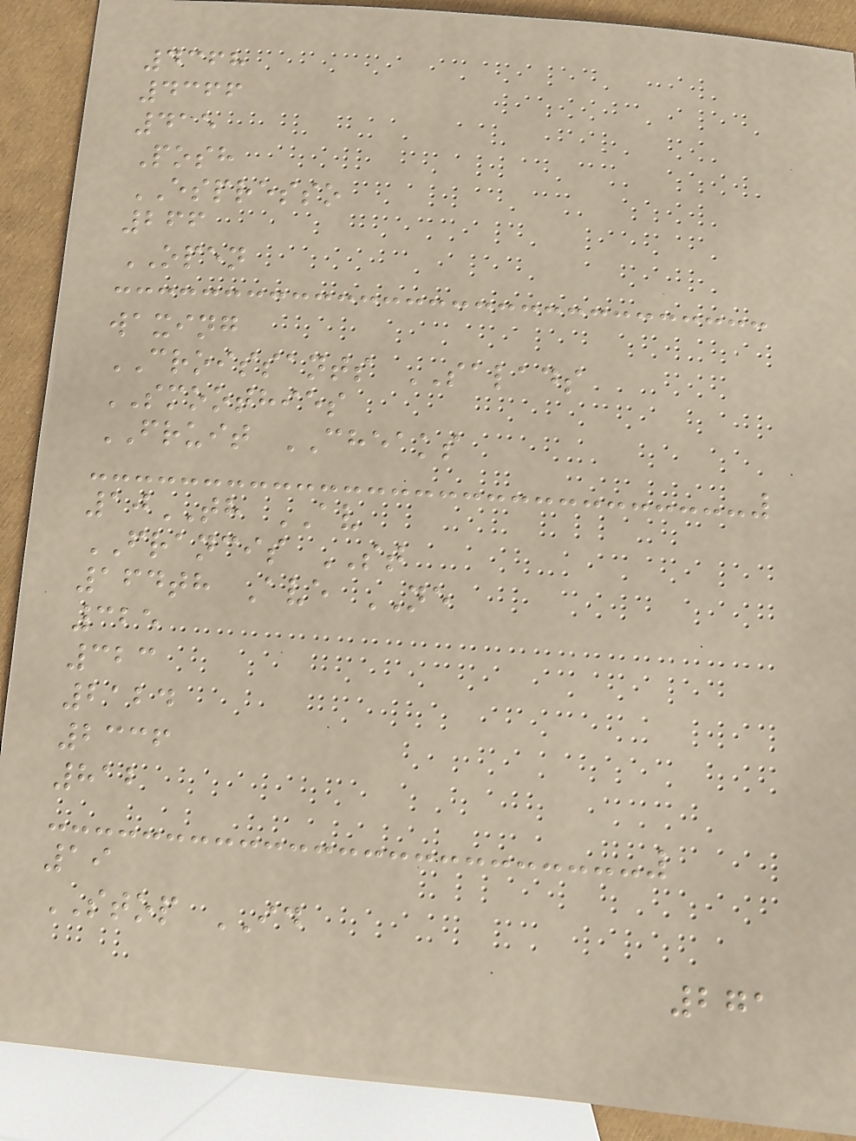4368
4366
415
Posh
ESPRESSO
266
OPEN
waxing
CROISSANTS SALADS
SMOOTHIES
FRUIT CHEAKS
10TH AV
FRANCIS ST
164th Ave NE
325
323
2124
2336
812
19
STOP ID
271
